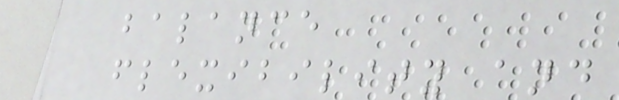balance
flexibility and
